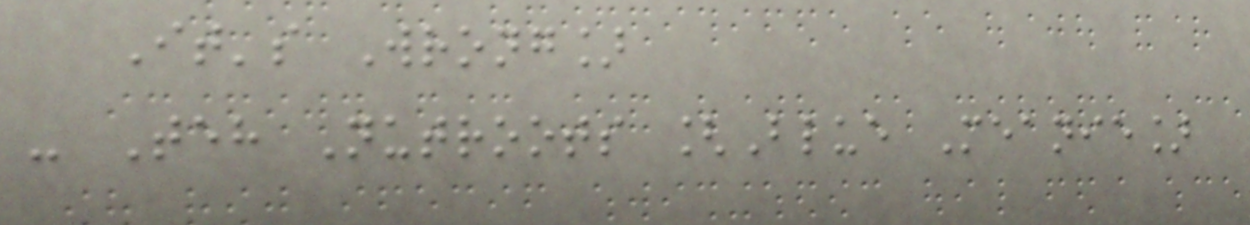It's Wrong]
- Teh Nutroots [Blue Meanie]
